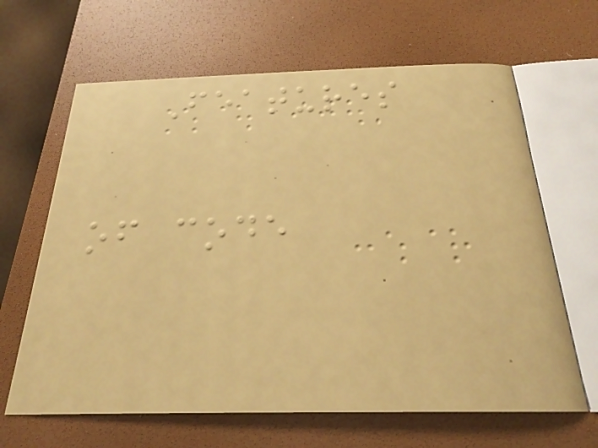Features
of code
